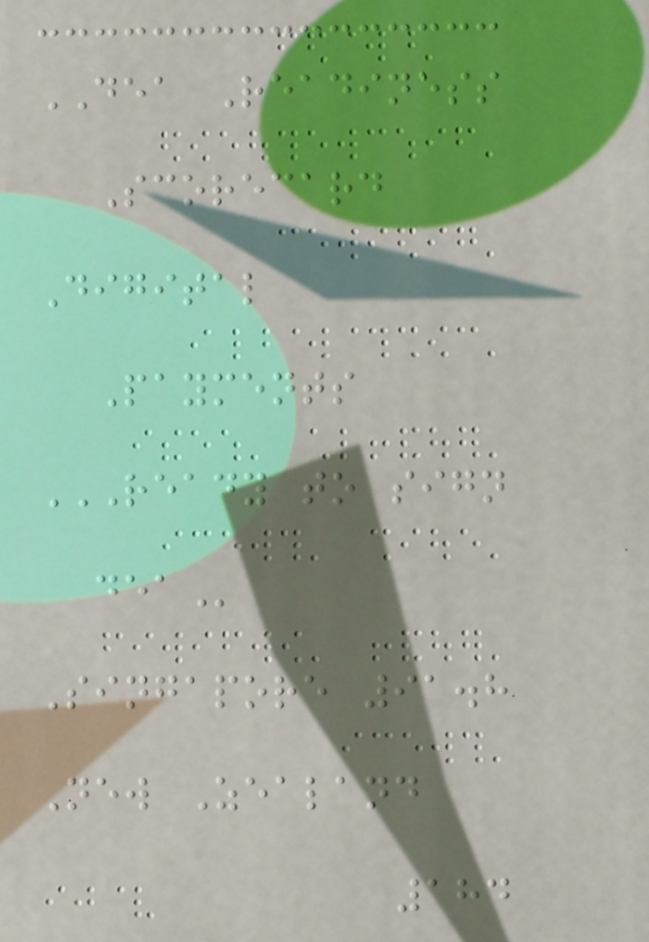DEA Readiness
Scorecard
Digital
Payments
READY TO SIGN
DEA
Singapore 91.8
New Zealand
184
